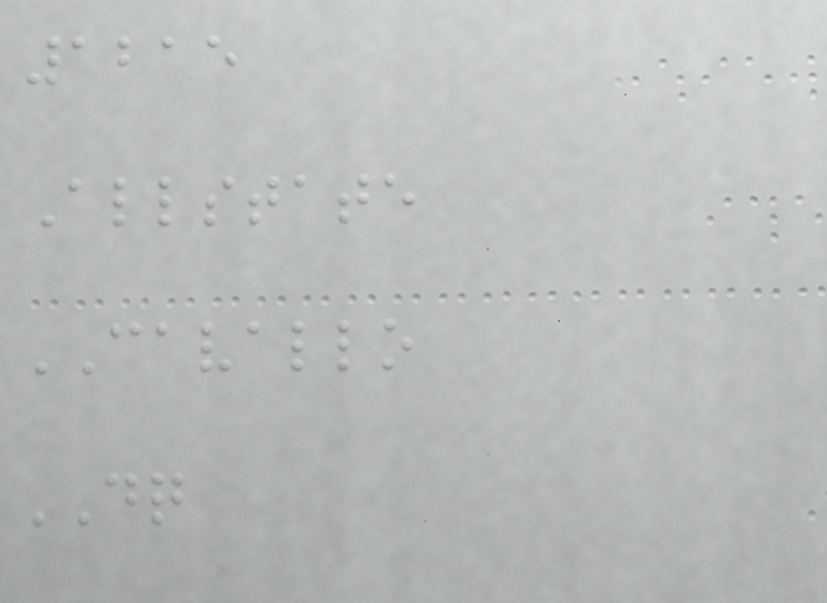1215
Allstate
CAVALLO
DQ
